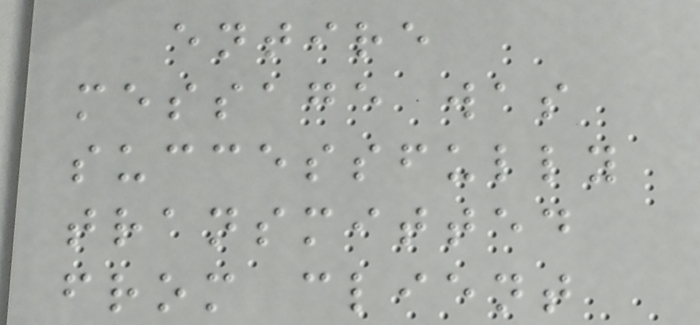entire
message was
successfully
transmitted
from client
